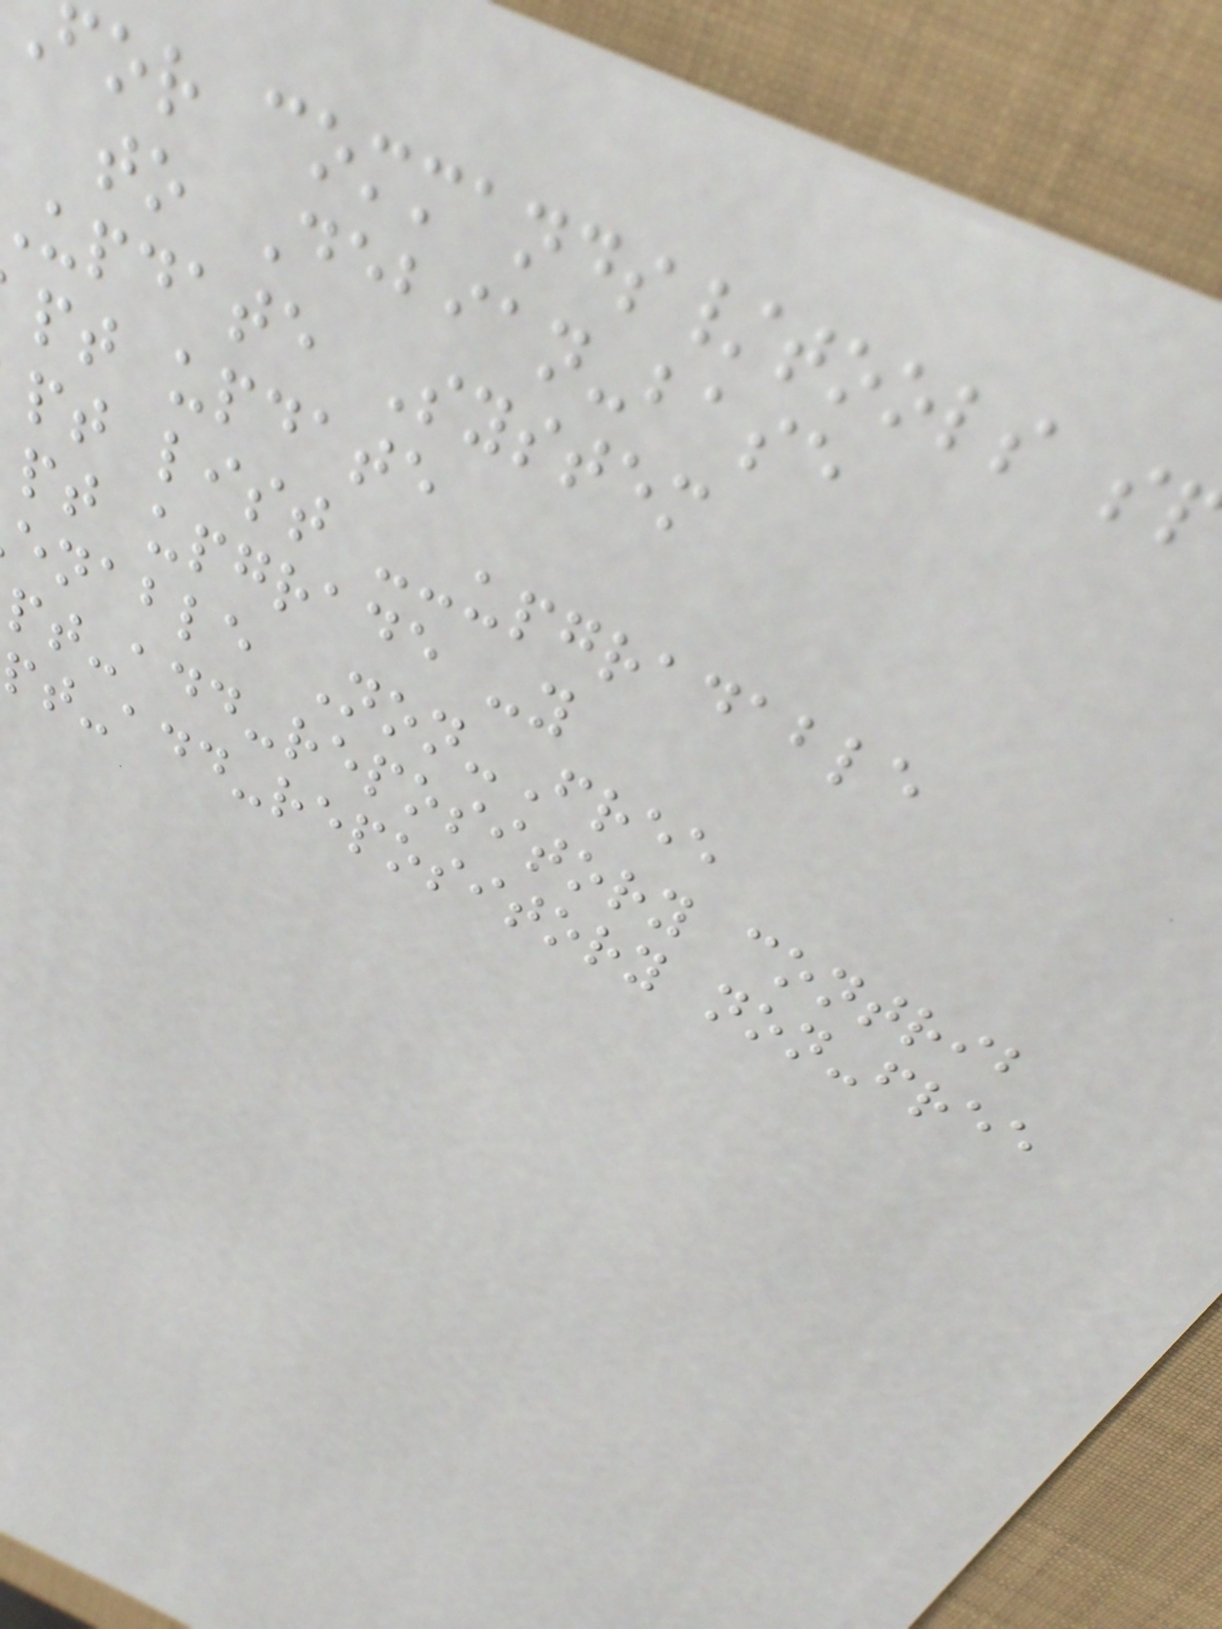for commands/tools s
to Debian-base
update System
pt update
pt list --upgradable
pt upgrade -y
enable Non-Free
pt-add-repository contrib
pt-add-repository non-free
